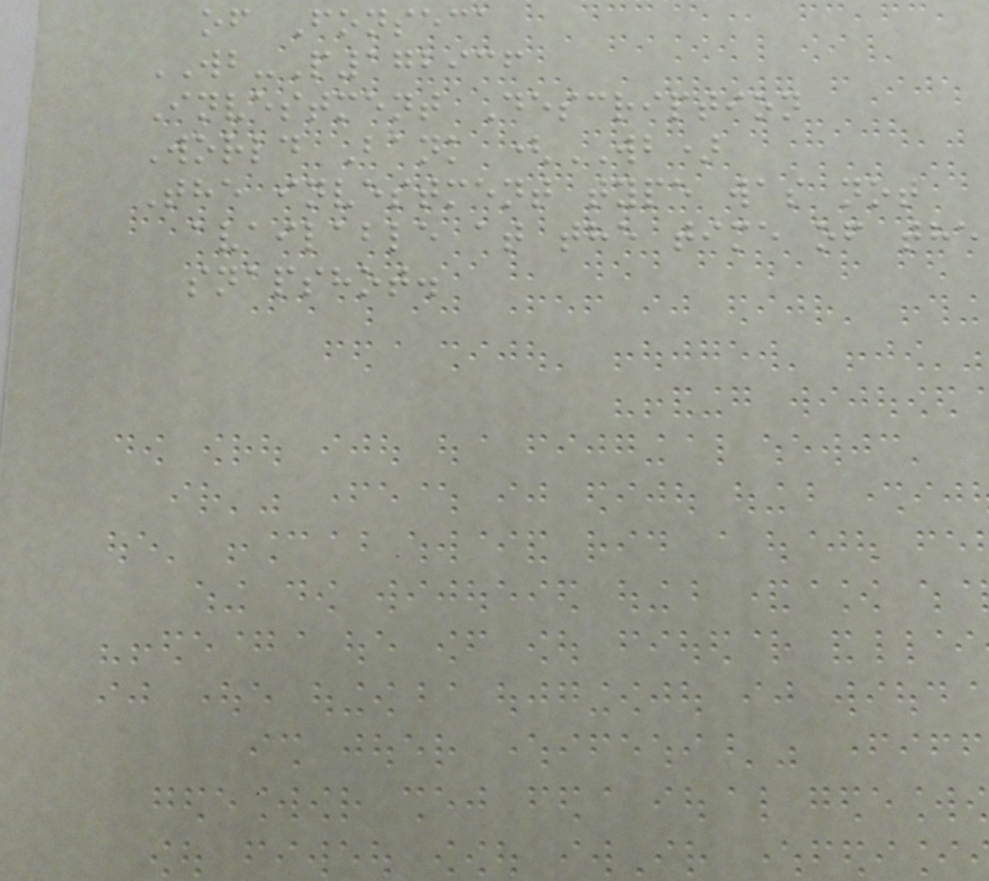of Fonseca
WB-P172936
Investment Description
World Bank (WB)
The investment type was not
available at the time of the
snapshot.
